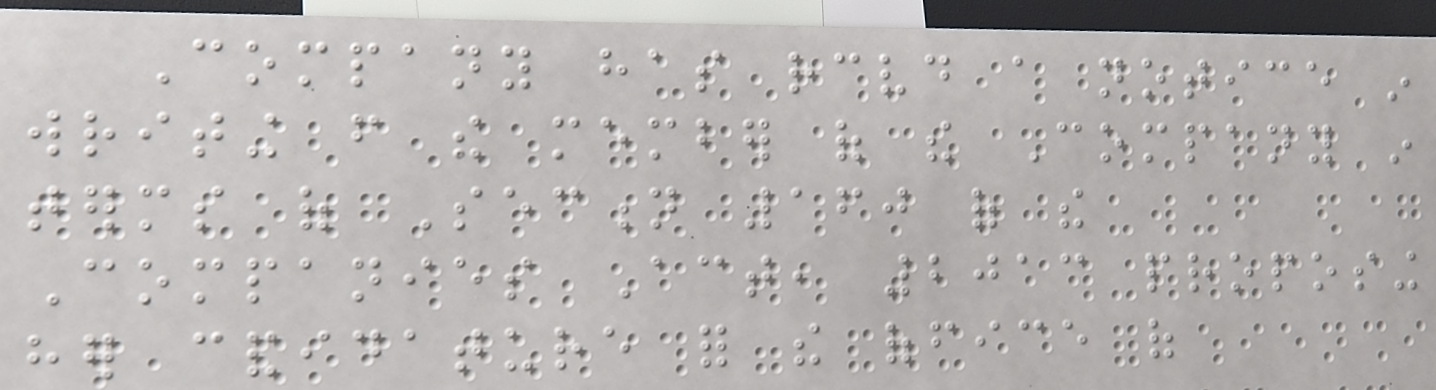Company has received a notice in
writing from the member of the Company in
terms of Section 160 of the
Companies Act, 2013 proposing
her candidature for the office of
